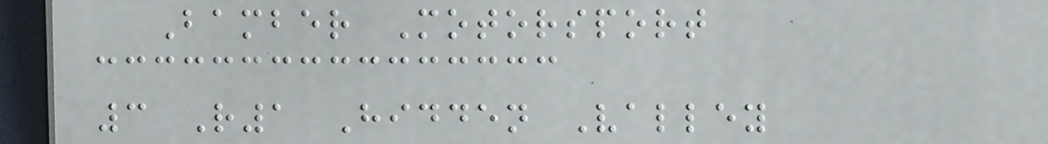Bamber Motorsport
3 R1 Hidden Valley
